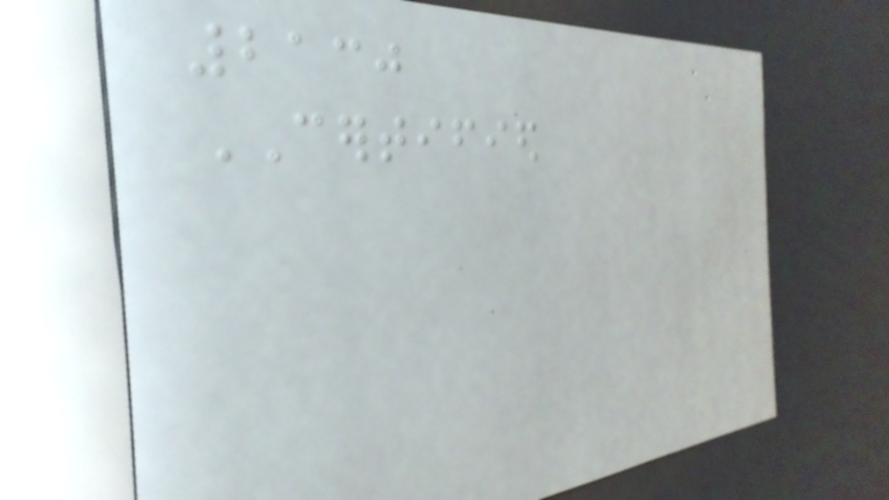2130
CERTIFIED
